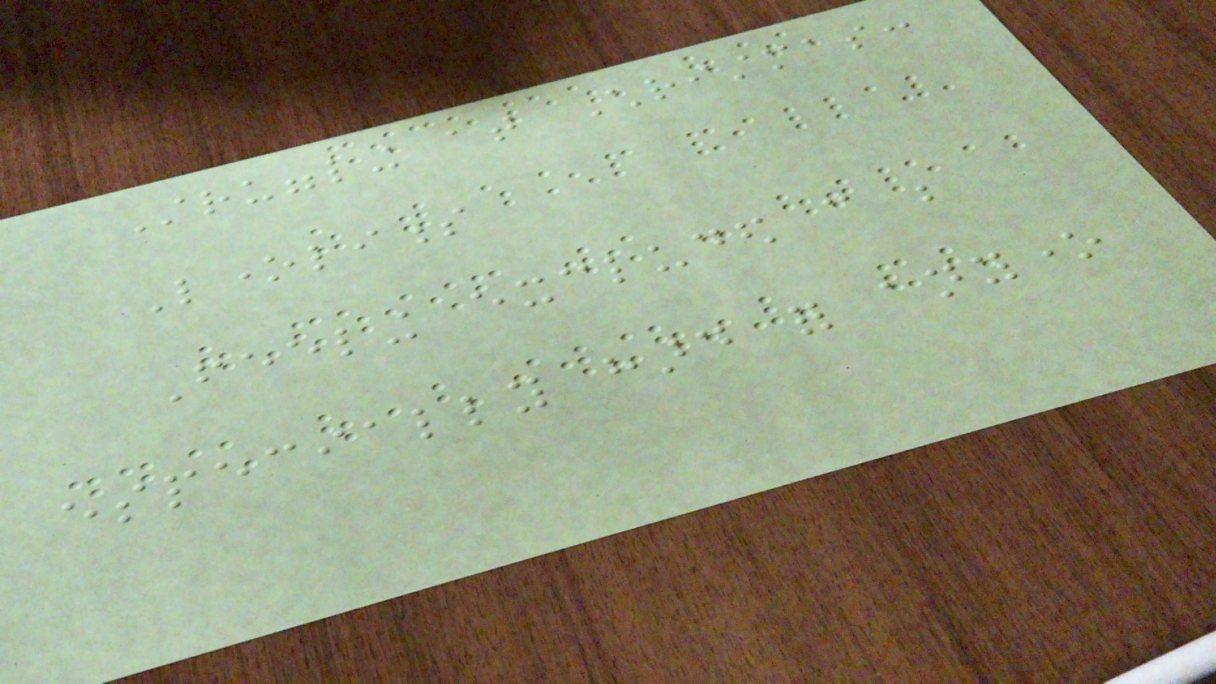Struggling at Christmas:
Loneliness
Feeling excluded can be
especially hard for anyone
